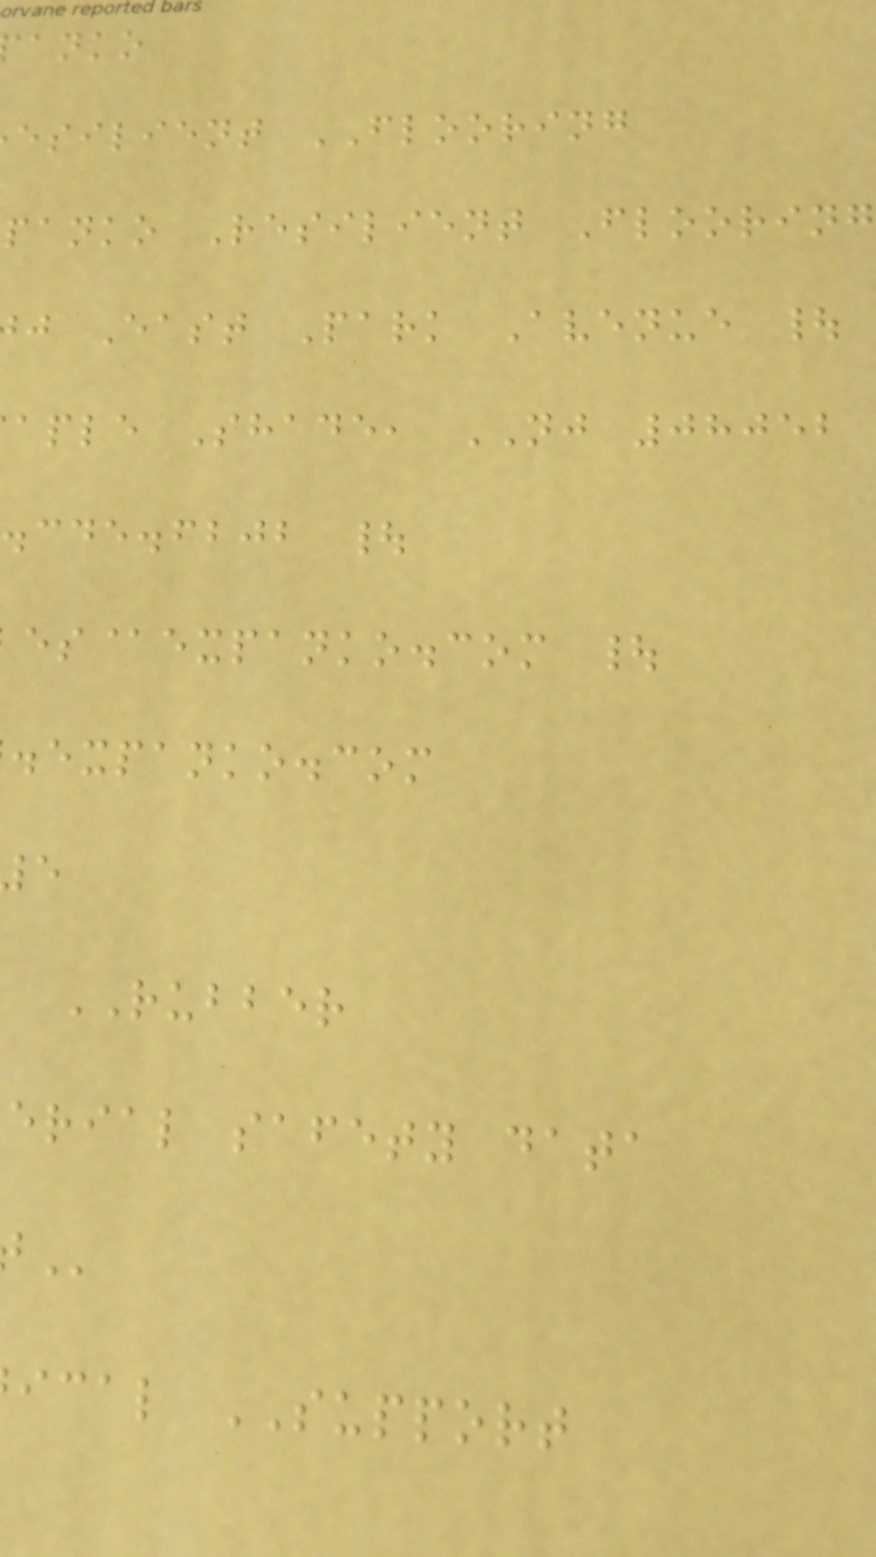anko
esilient FLOORING
panko Resilient Flooring
j East Park Avenue |
aple Shade, NJ 08052
.cde.fbjb |
es@expanko.com |
.expanko.com
RUBBER
erial safety data
ical SUPPORT
